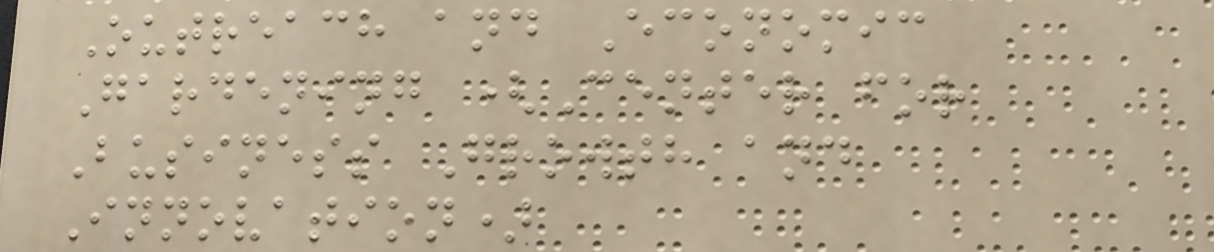Outreach and Economic
Gardening (Center for
Business Growth and
Innovation)
